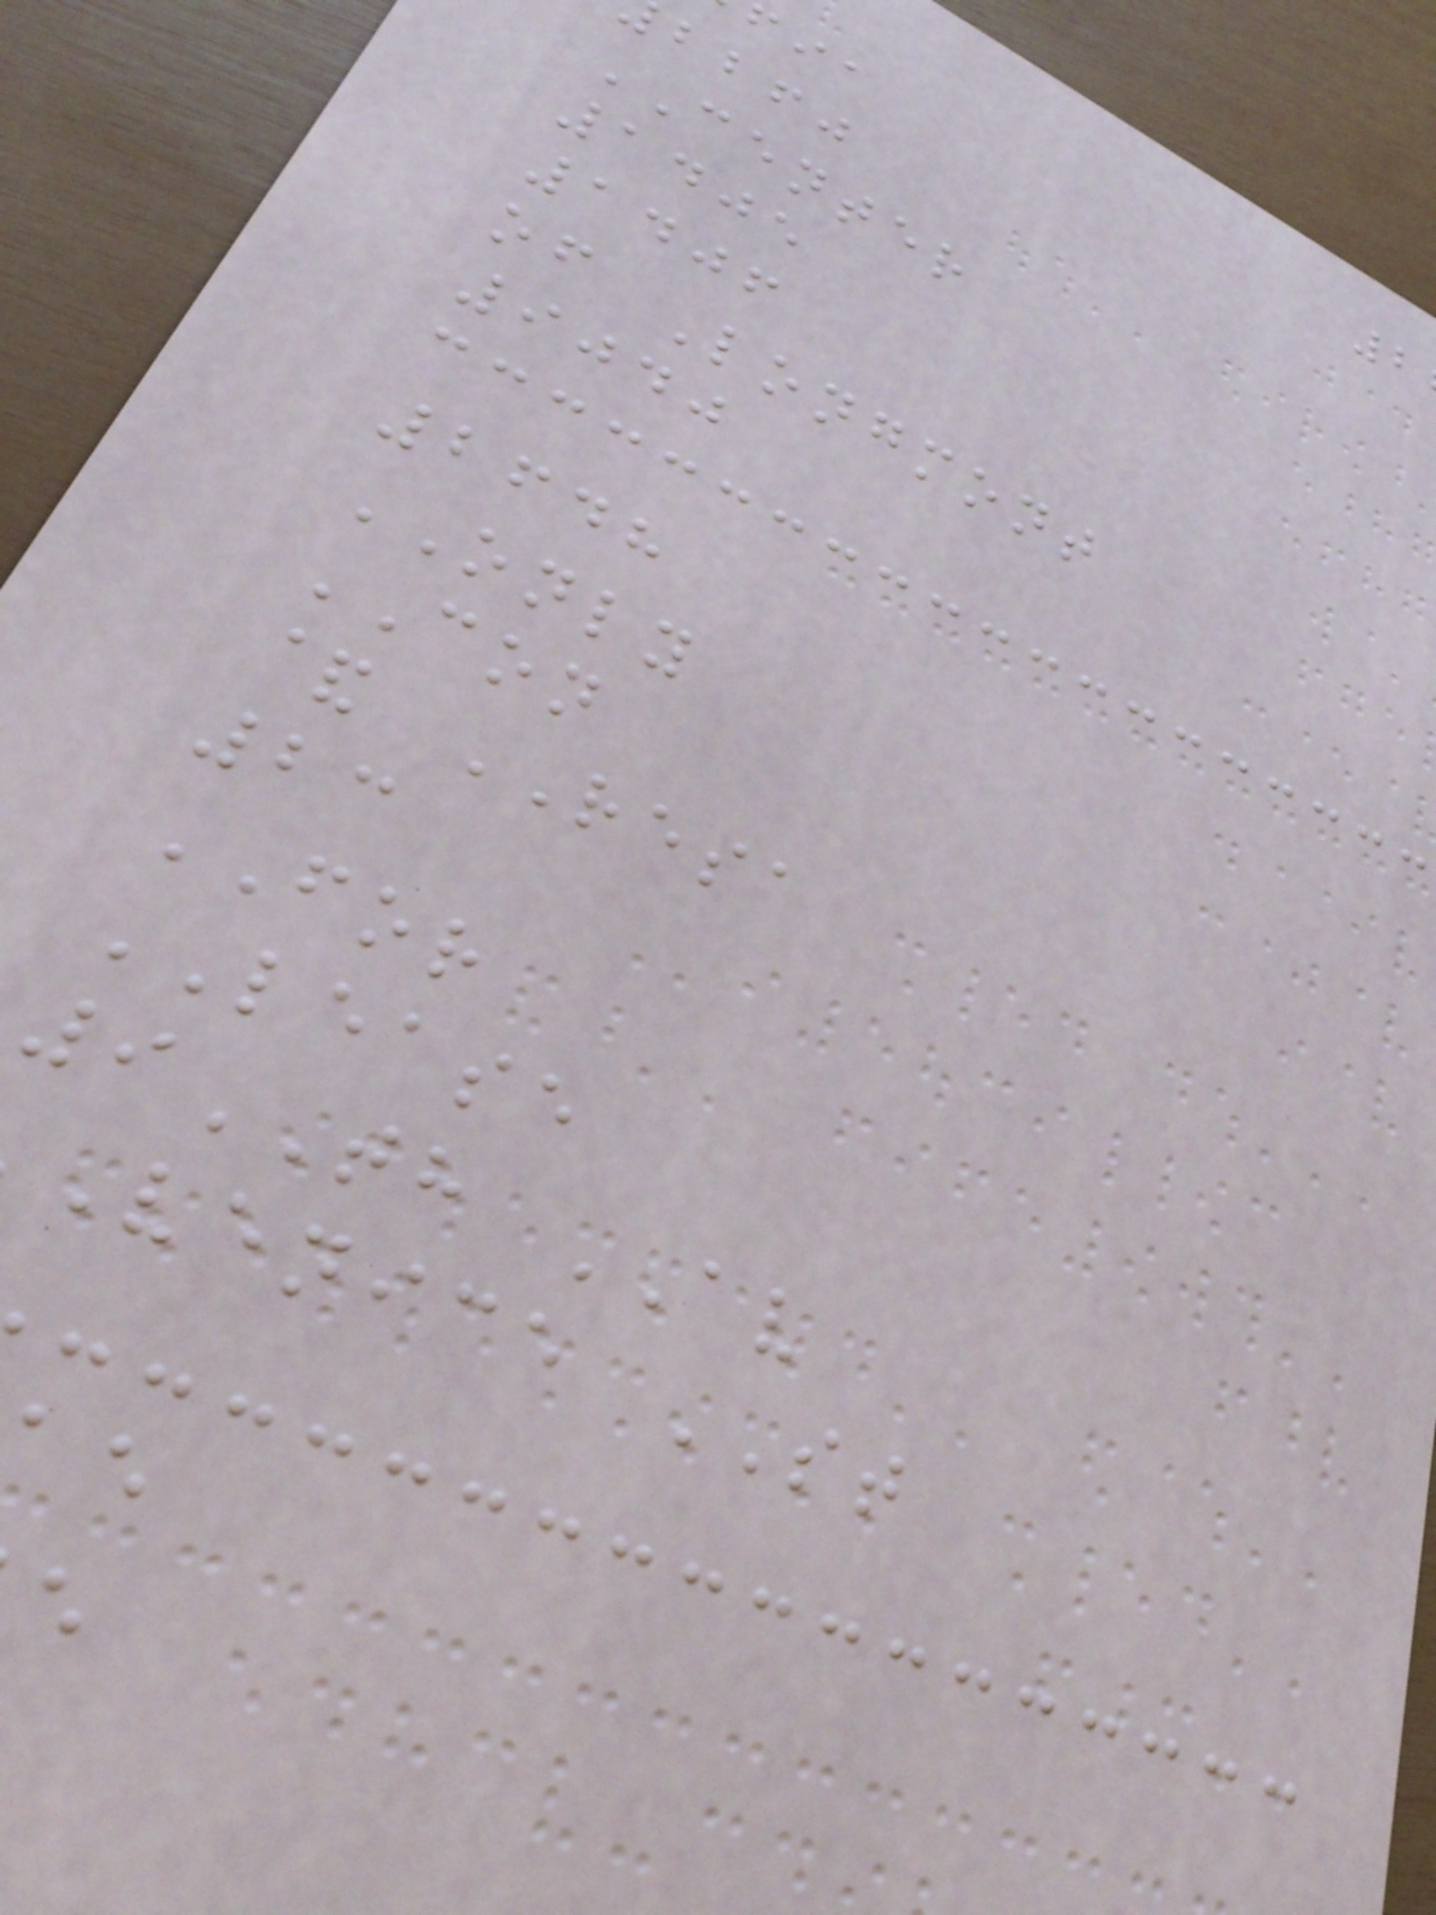bbfj
CENTER
1405
1406
of Longmont
9040
2648
ONLY
CON
& RESA
23
FOR
LEASE
9TH AV
venice ST
